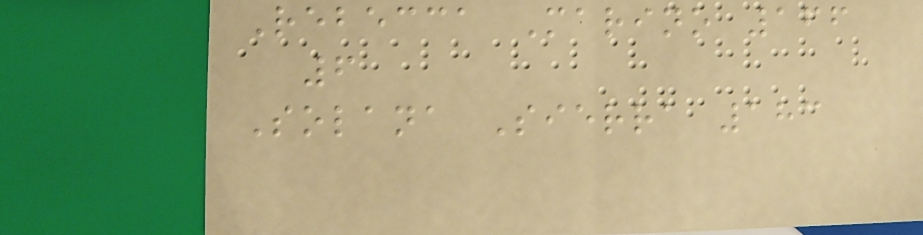Rebecca Marino 166
6
Solana Sierra 183
